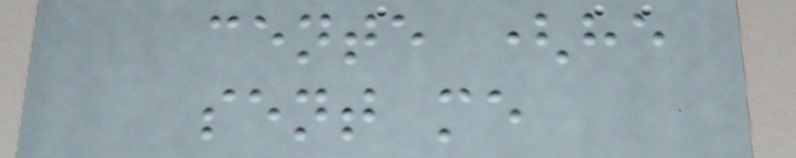cente (he
sent me
